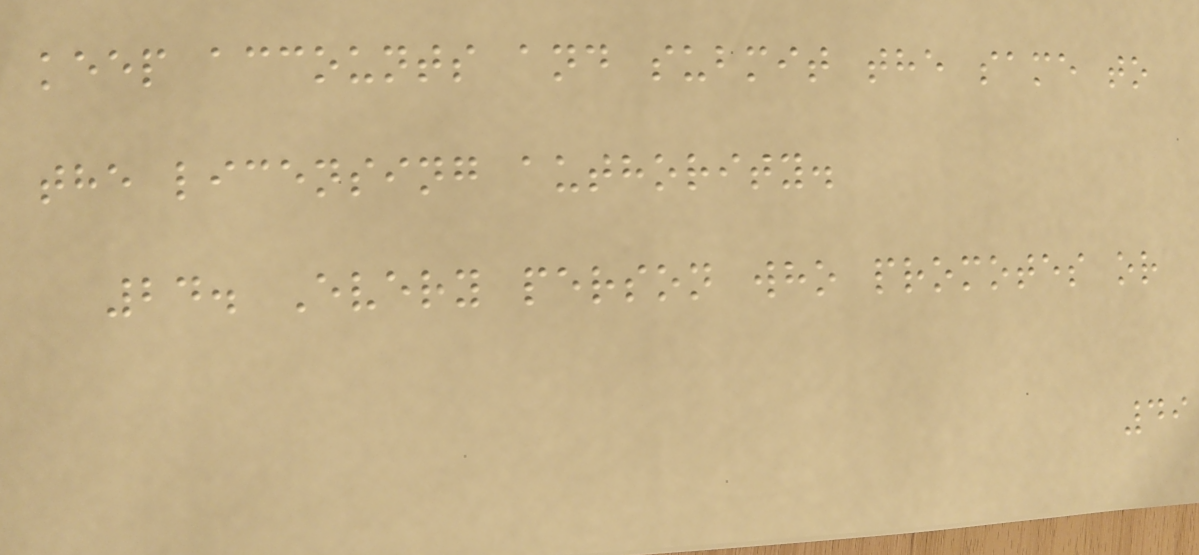keep accounts and submit the same to
the licensing authority.
24. Every person who promotes or
49
